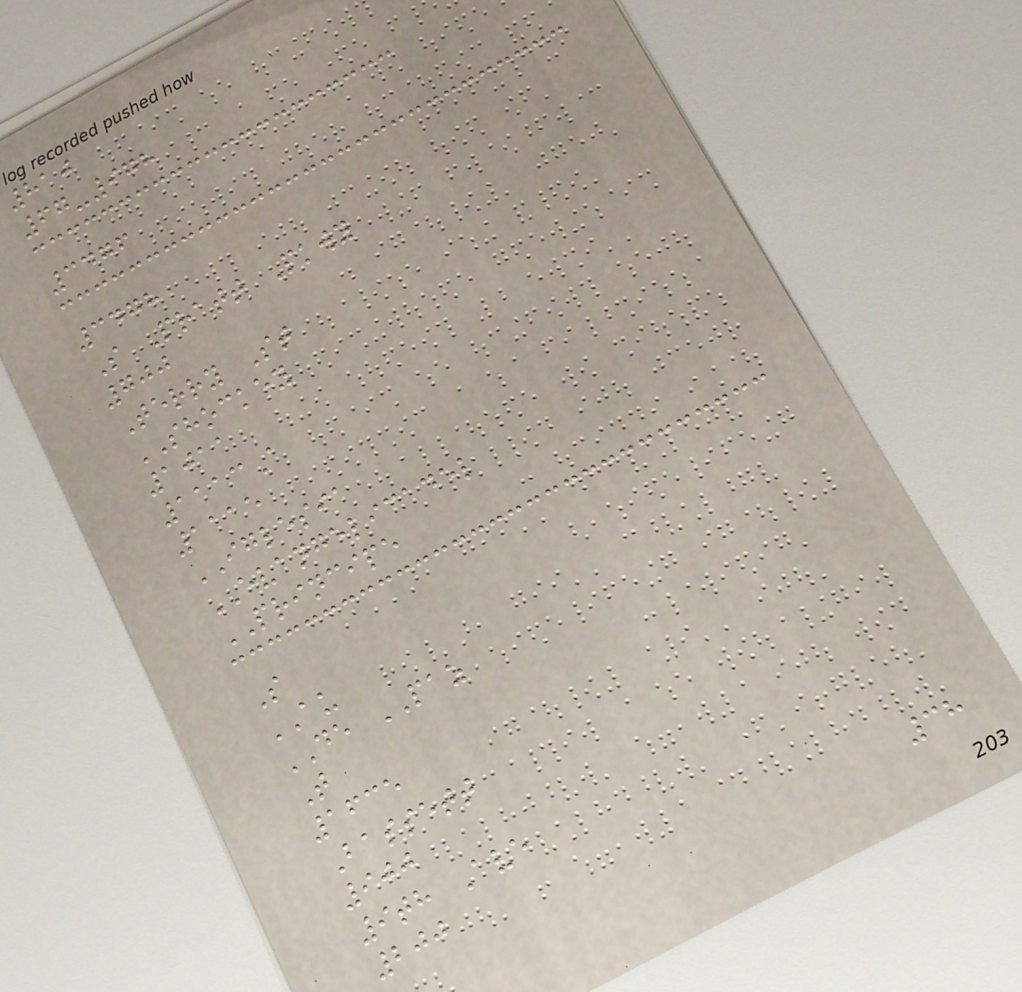810
67-978
3476
3478
S Pratt Pkwy
700
Terry St
SHOCKEY
1011
1113A
1115
IGLESIA
EVANGELICADEL
PRINCIPE
S
AU
DE PAZ
T
1635
Bassett
900
9th Ave
200
38
